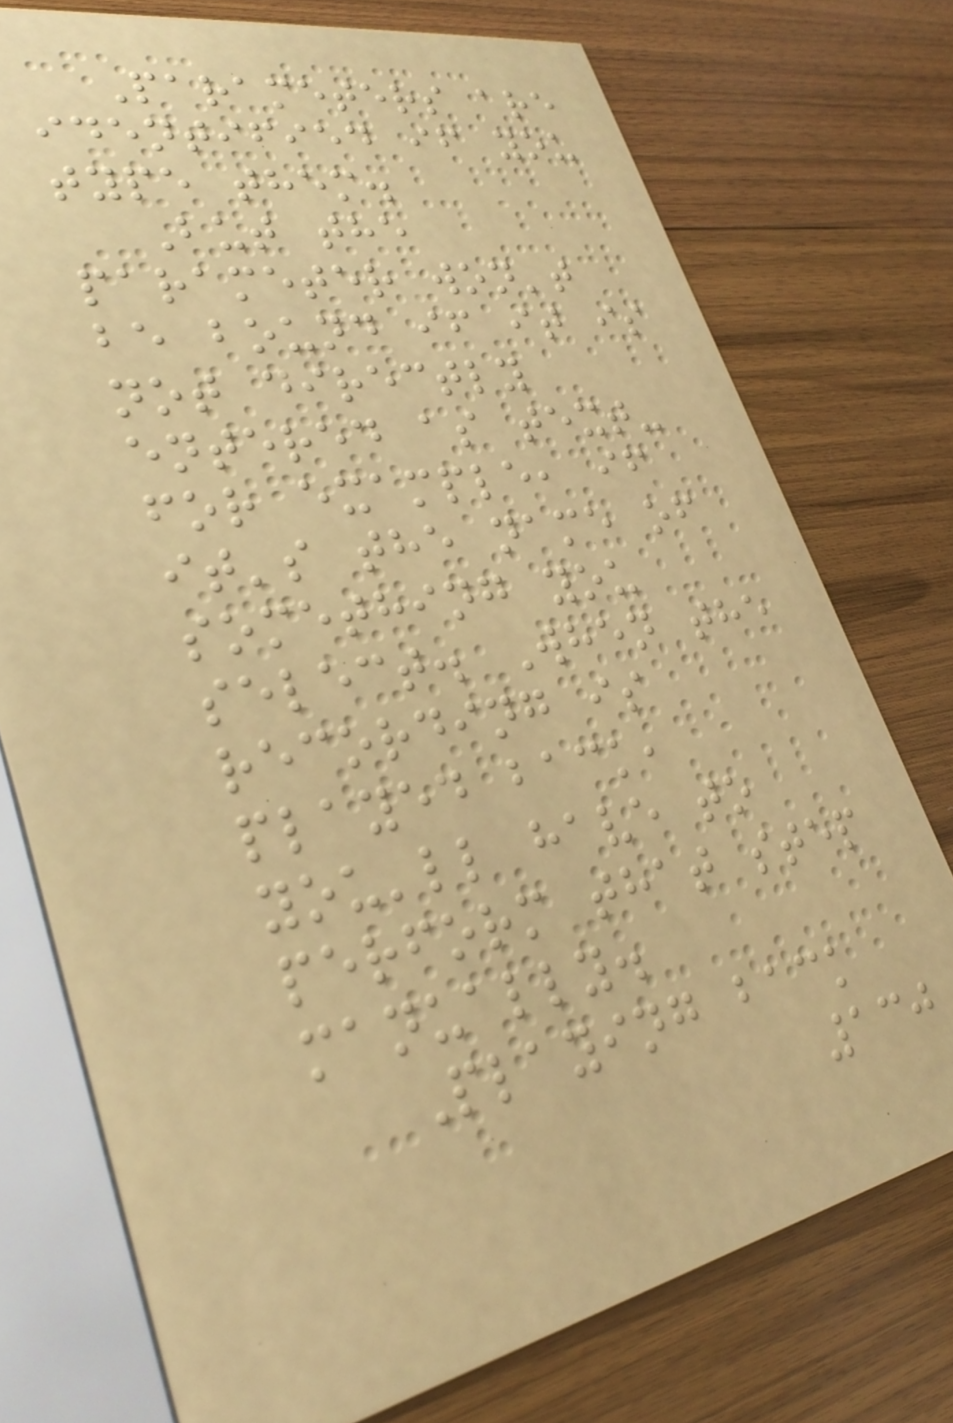Parameters are
identified if you
type them.
But the
parameter won't
be bound if it is
not directly
entered as text-
for example, if
it's the name of
something you
select. When the
recording is
played back,
you'll have to
perform that step
manually.
Playing back
130
